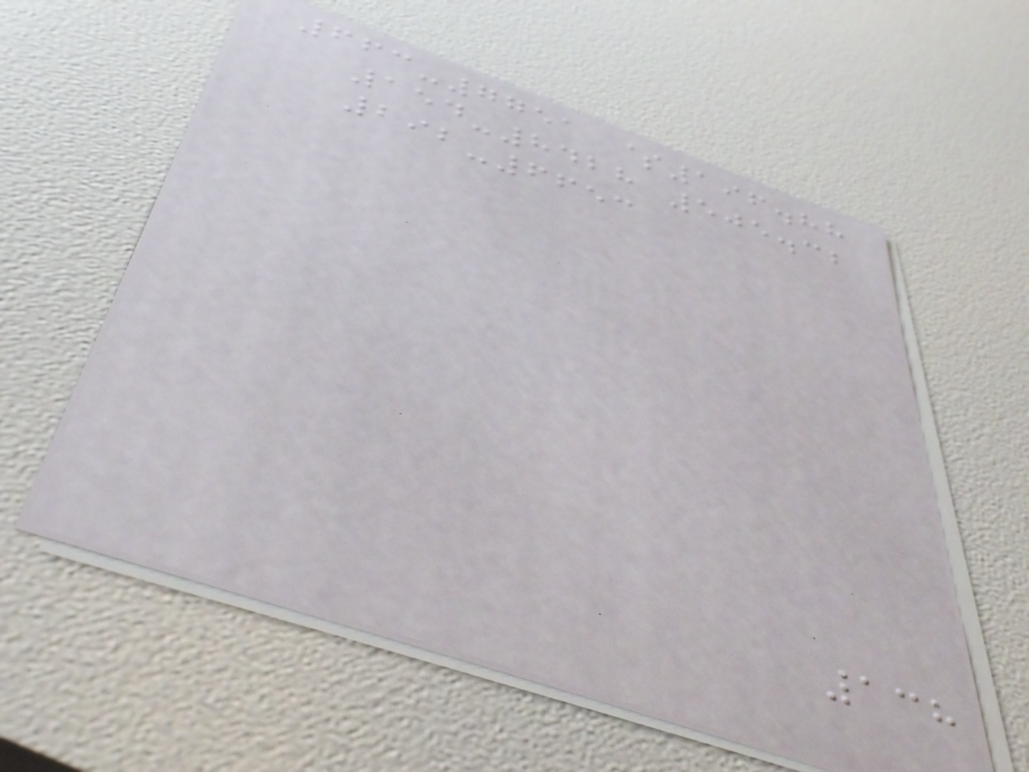663-7751 $196.88
154-8428 505.32
292-6653
138
